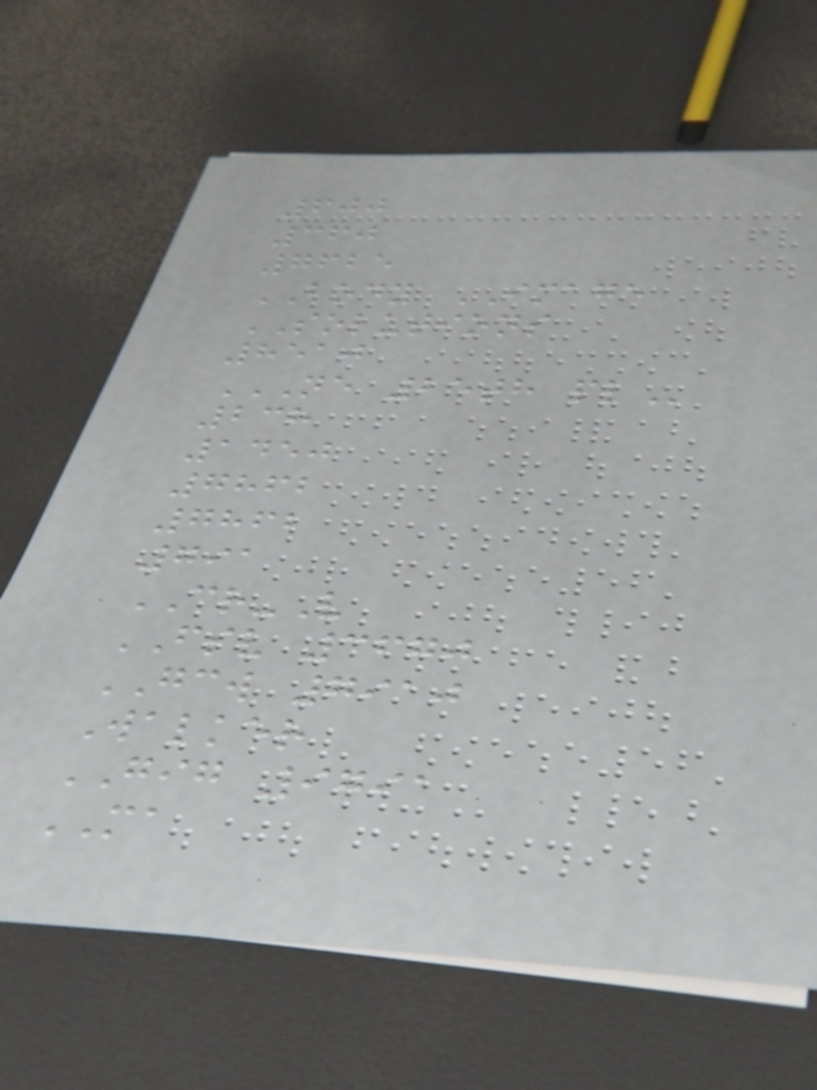600
360
7625
BODY IMAGE
SOLUTIONS
8510
NE 25TH PL
238
1450
7862
7862
791
CR-V
FSV 3670
GCW 7910
Walker
GIG 9791
MA
